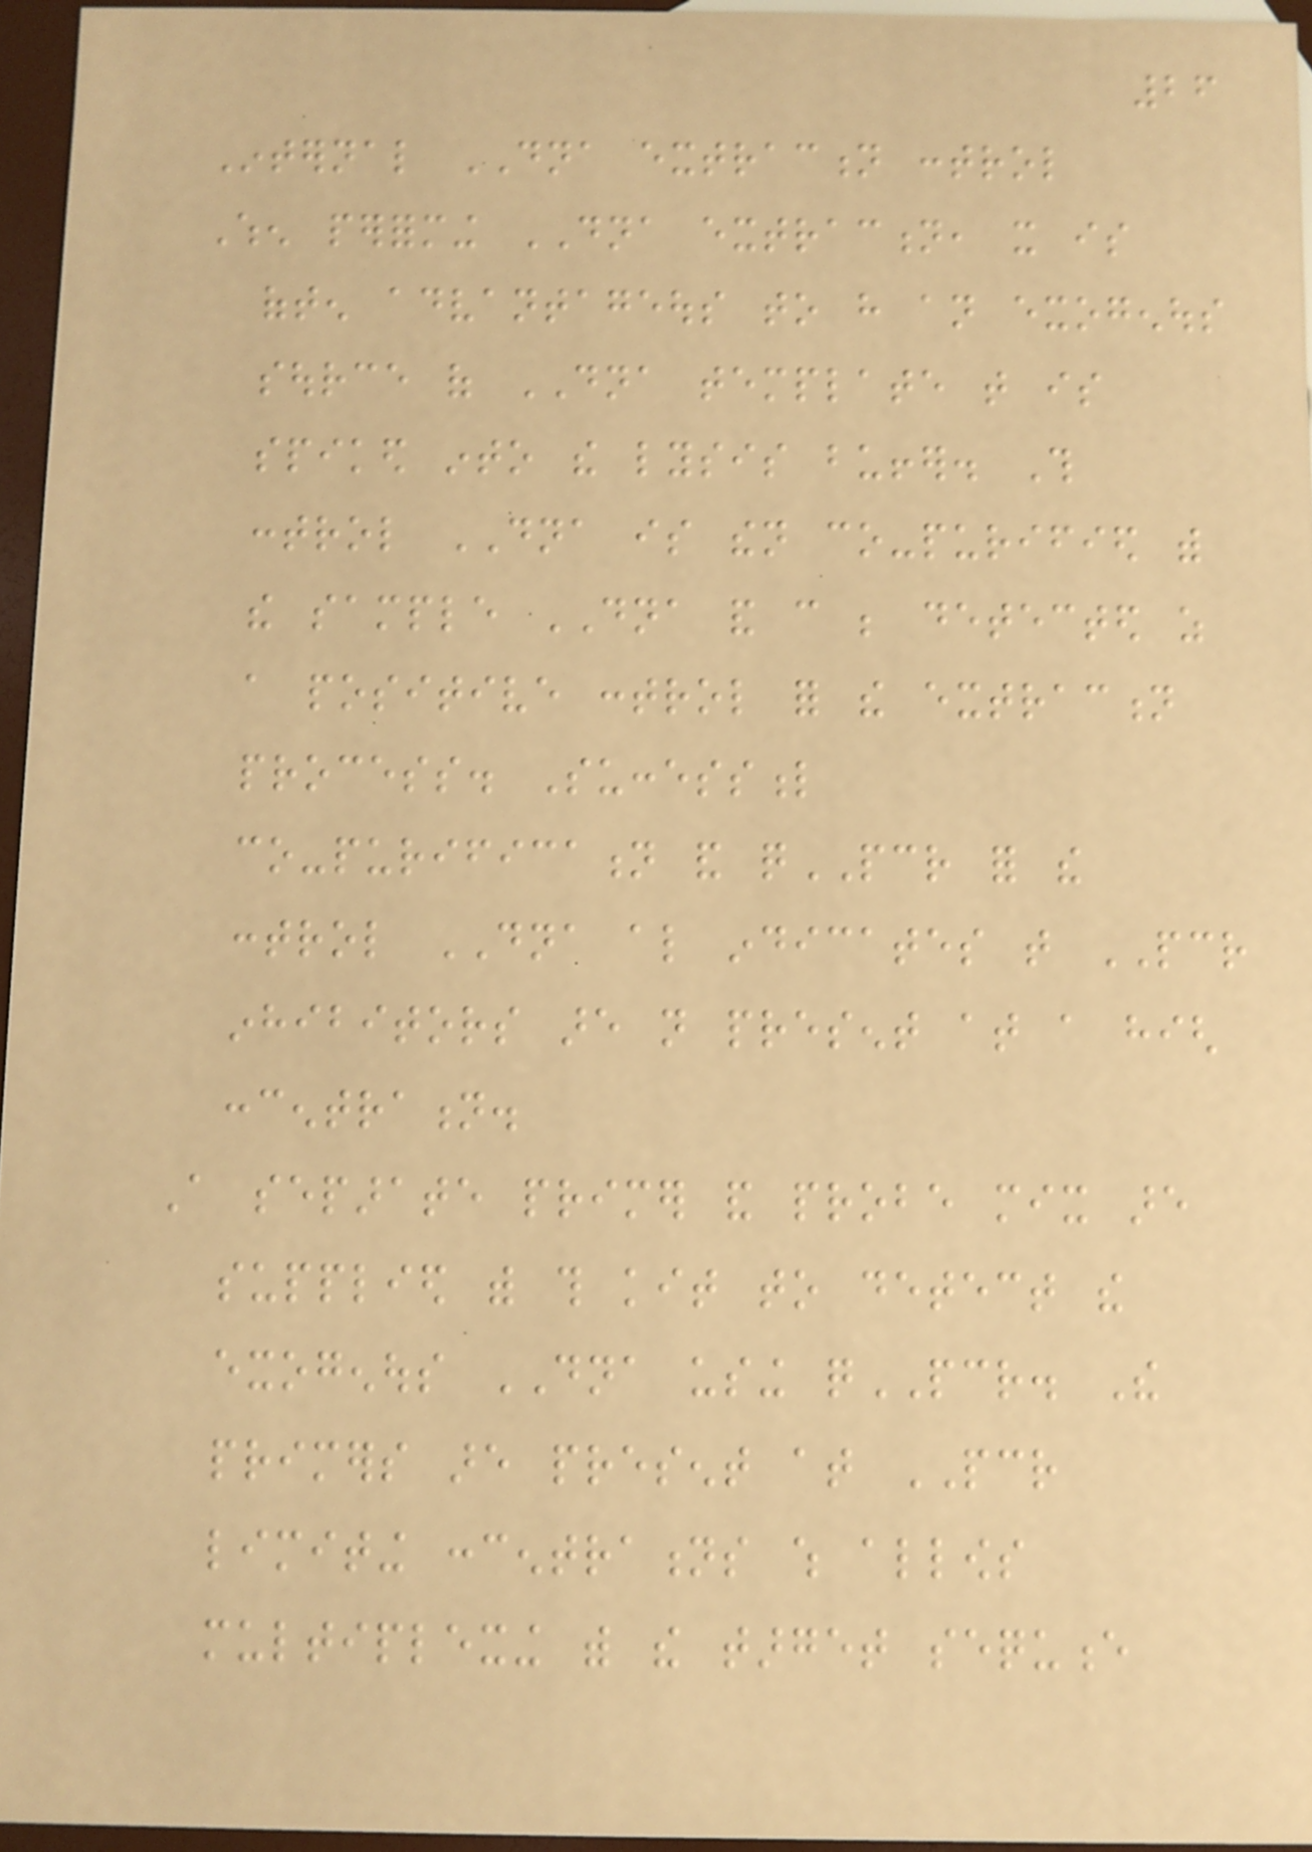26
Internal DNA extraction control
When performing DNA extraction, it is
often advantageous to have an exogenous
source of DNA template that is
spiked into the lysis buffer. This
control DNA is then co-purified with
the sample DNA and can be detected as
a positive control for the extraction
process. Successful
co-purification and qPCR for the
control DNA also indicates that PCR
inhibitors are not present at a high
concentration.
A separate primer and probe mix are
supplied with this kit to detect the
exogenous DNA using qPCR. The
primers are present at PCR
limiting concentrations which allows
multiplexing with the target sequence
